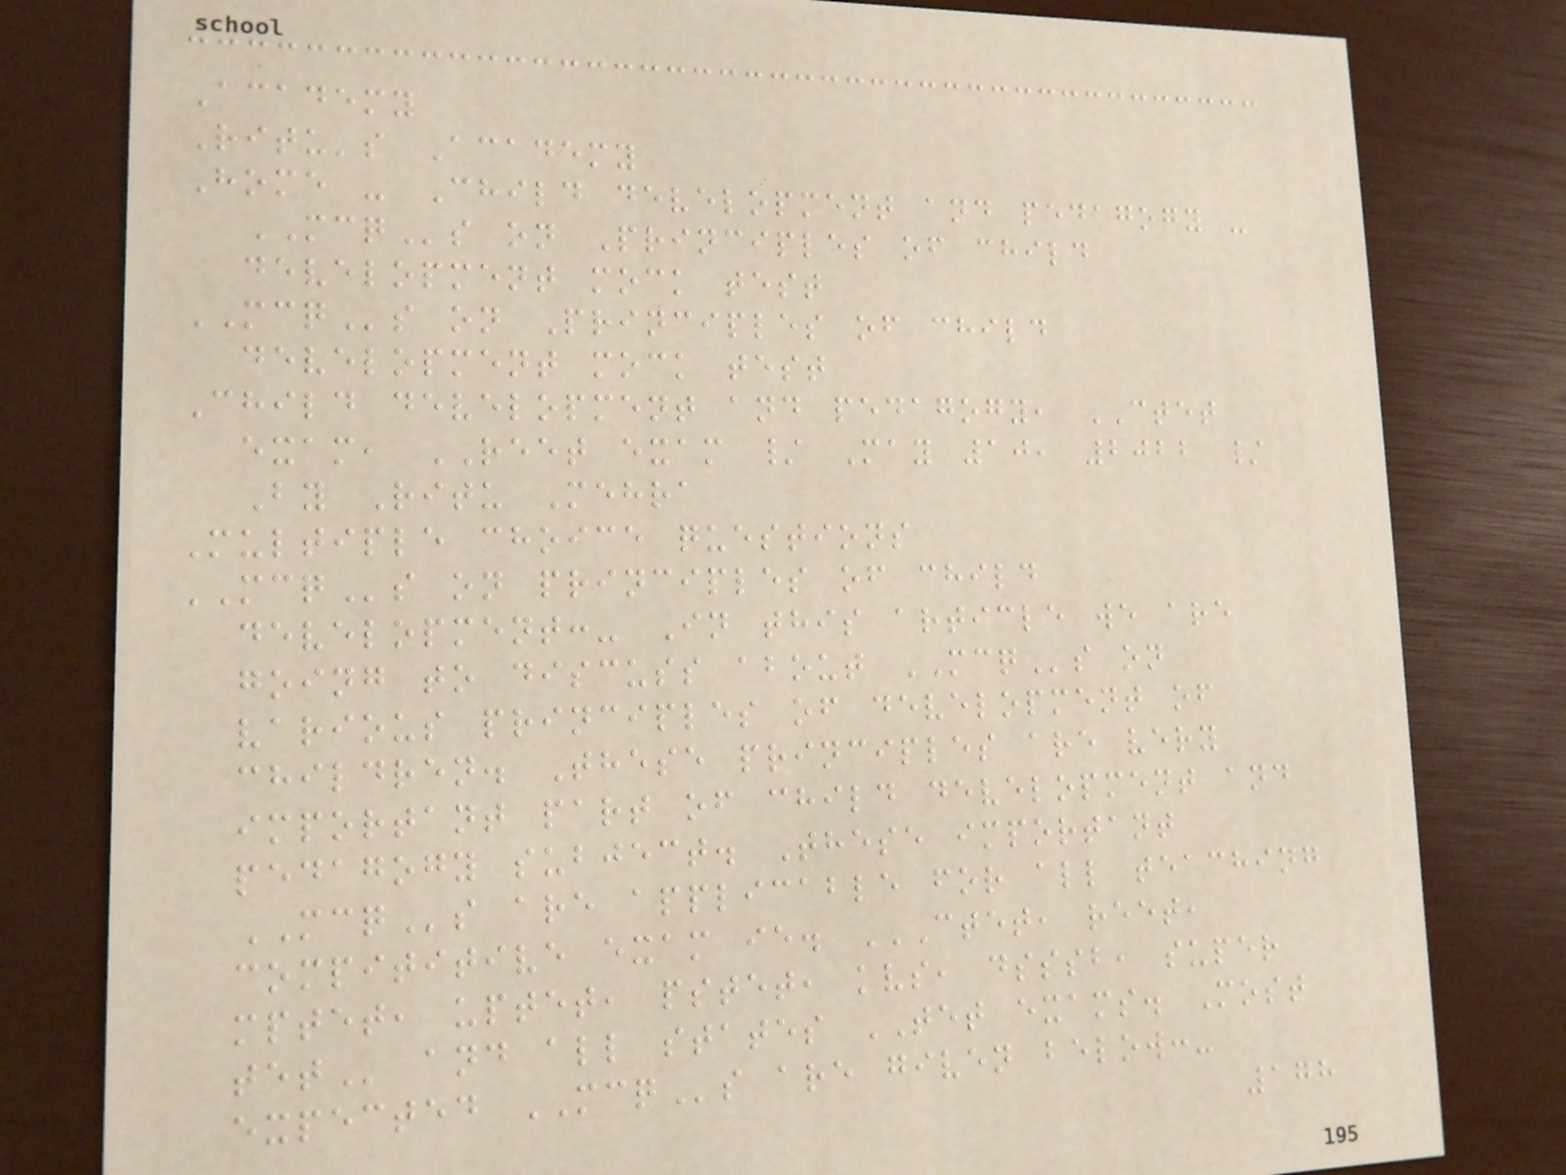Academy
Ritu's Academy
Home - Child development and pedagogy -
MCQs on Principles of child
development mock test
MCQs on Principles of child
development mock test
Child development and pedagogy, CTET
exam, REET exam / May 10, 2022 /
By Ritu Mehra
Multiple choice questions
MCQs on principles of child
development:- In this article we are
going to discuss about MCQs on
various principles of development of
children. These principles are very
important part of child development and
pedagogy subject. These important
MCQs are applicable for all teaching
compititive exam ie. CTET, REET,
MPTET, UPTET, PSTET, KVS, DSSSB, SUPER
TET and all states TET exams. Most
expected MCQs are given below:-
178
